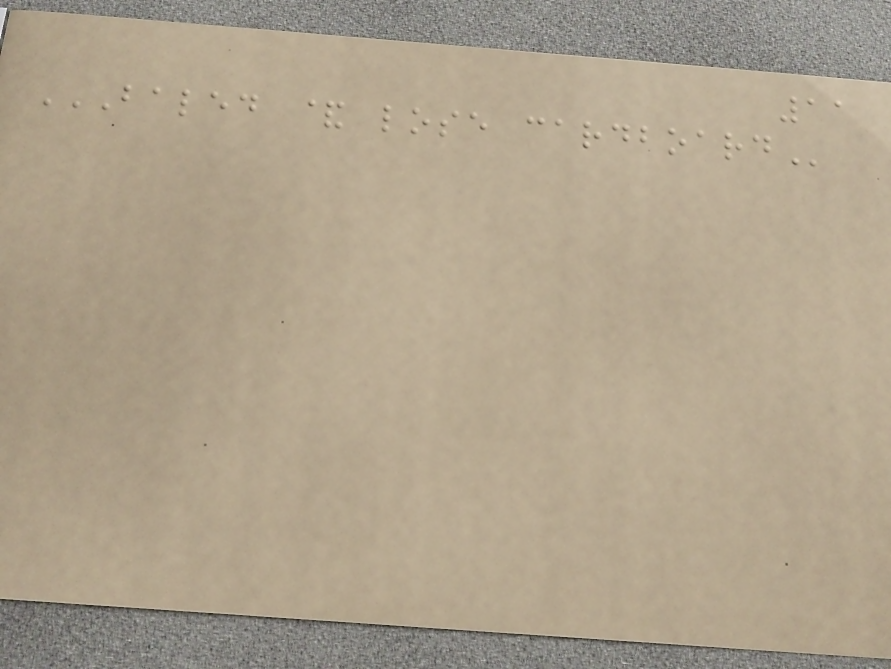11
BALED & LOSE CARDBOARD
